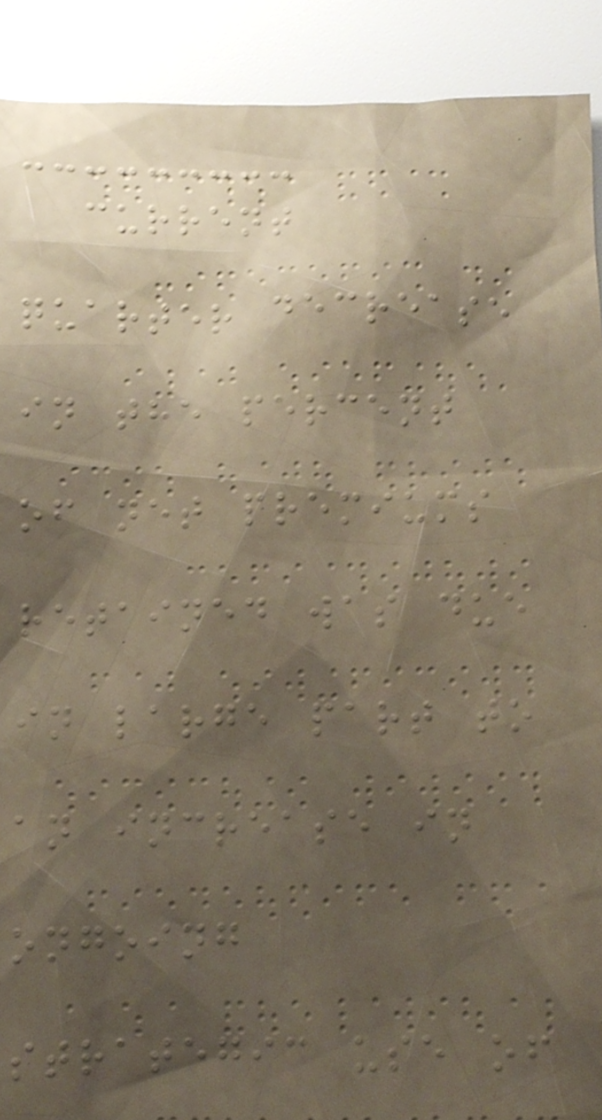current
quarter decrease
in the percent
of net premiums
retained was due
in large part to
an increase in
ongoing
strategic use of
